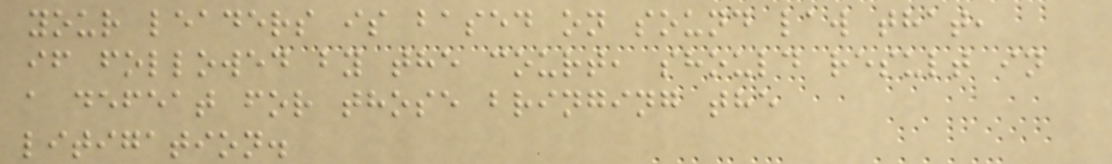your leaders is based on sound law that,
if followed by the court, should result in
a defeat for those bringing the
litigation.
